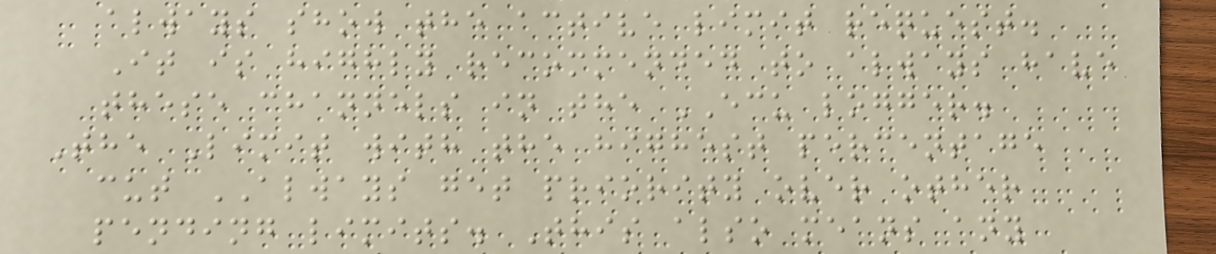always show the active limit request.
It is highly recommended to always have
these channels in the ECU logger.
The Limit with the highest percentage
cut ALWAYS get priority over other
pending limits. This also means any
